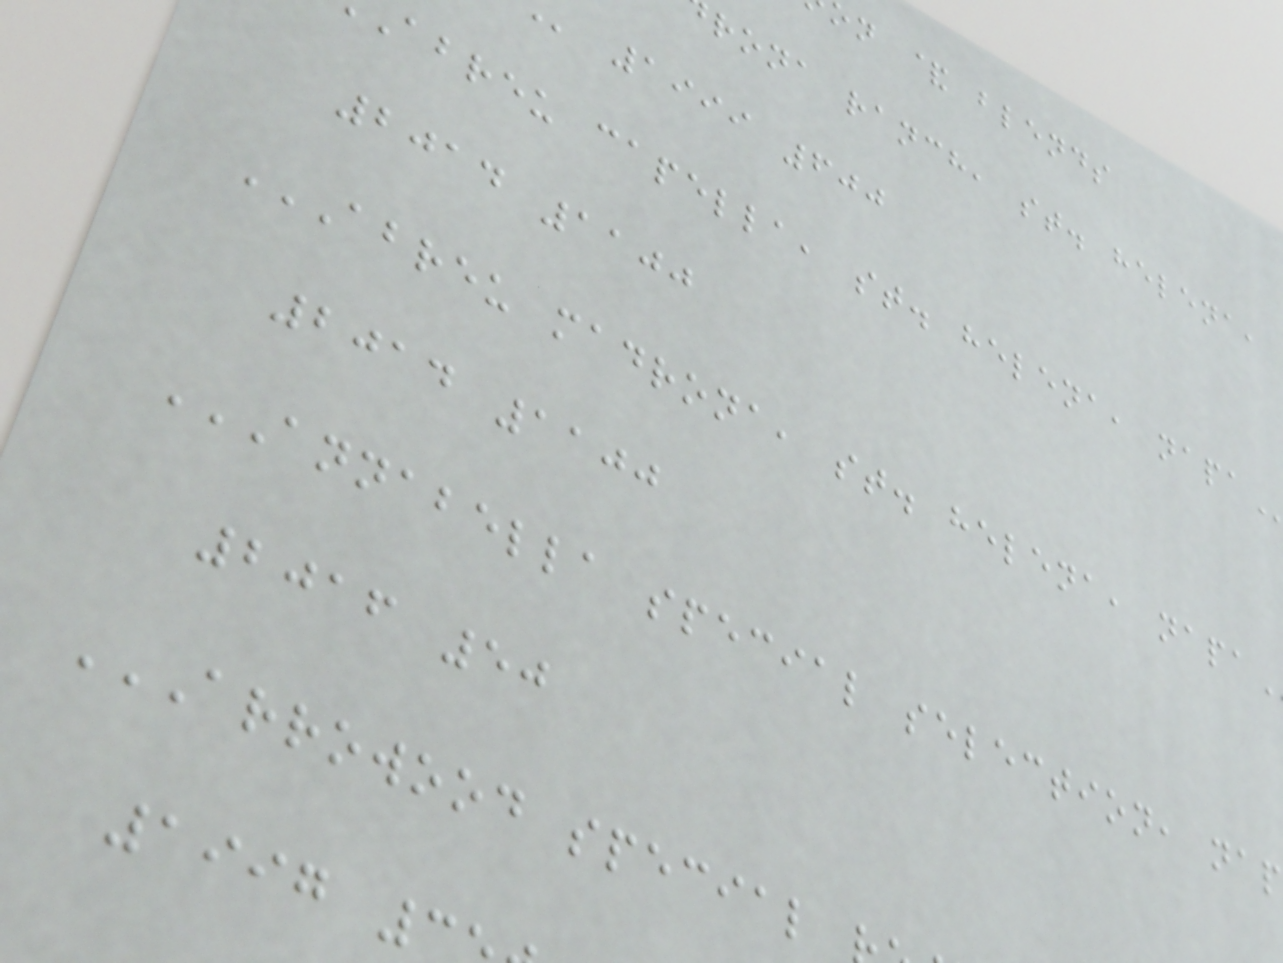on & blends
rona ranch, st. helena,
1999 600
abreu capella, st. helena,
2014 1100
2014 1100
2016 50
1997 3
